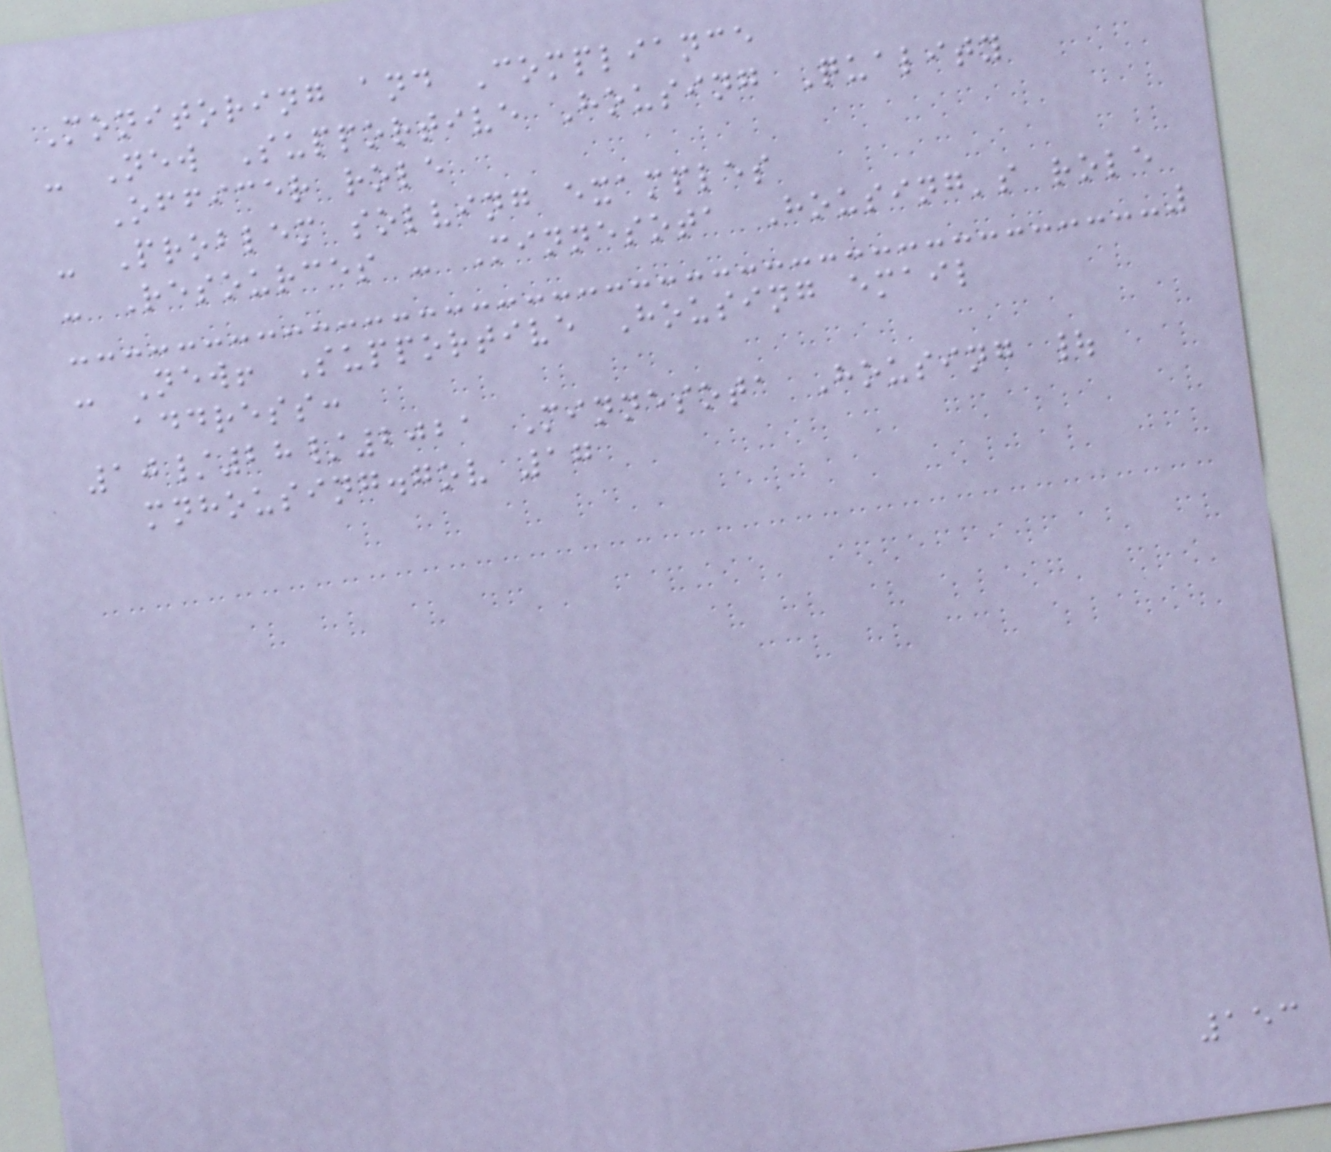Monitoring and Compliance
- New Supportive Housing Quality
Officer role
- Problem solving examples
- Resources - Minnesota Housing's role
- New! Supportive Housing email
address:
10/28/2021 Minnesota Housing |
mnhousing.gov 17
153
